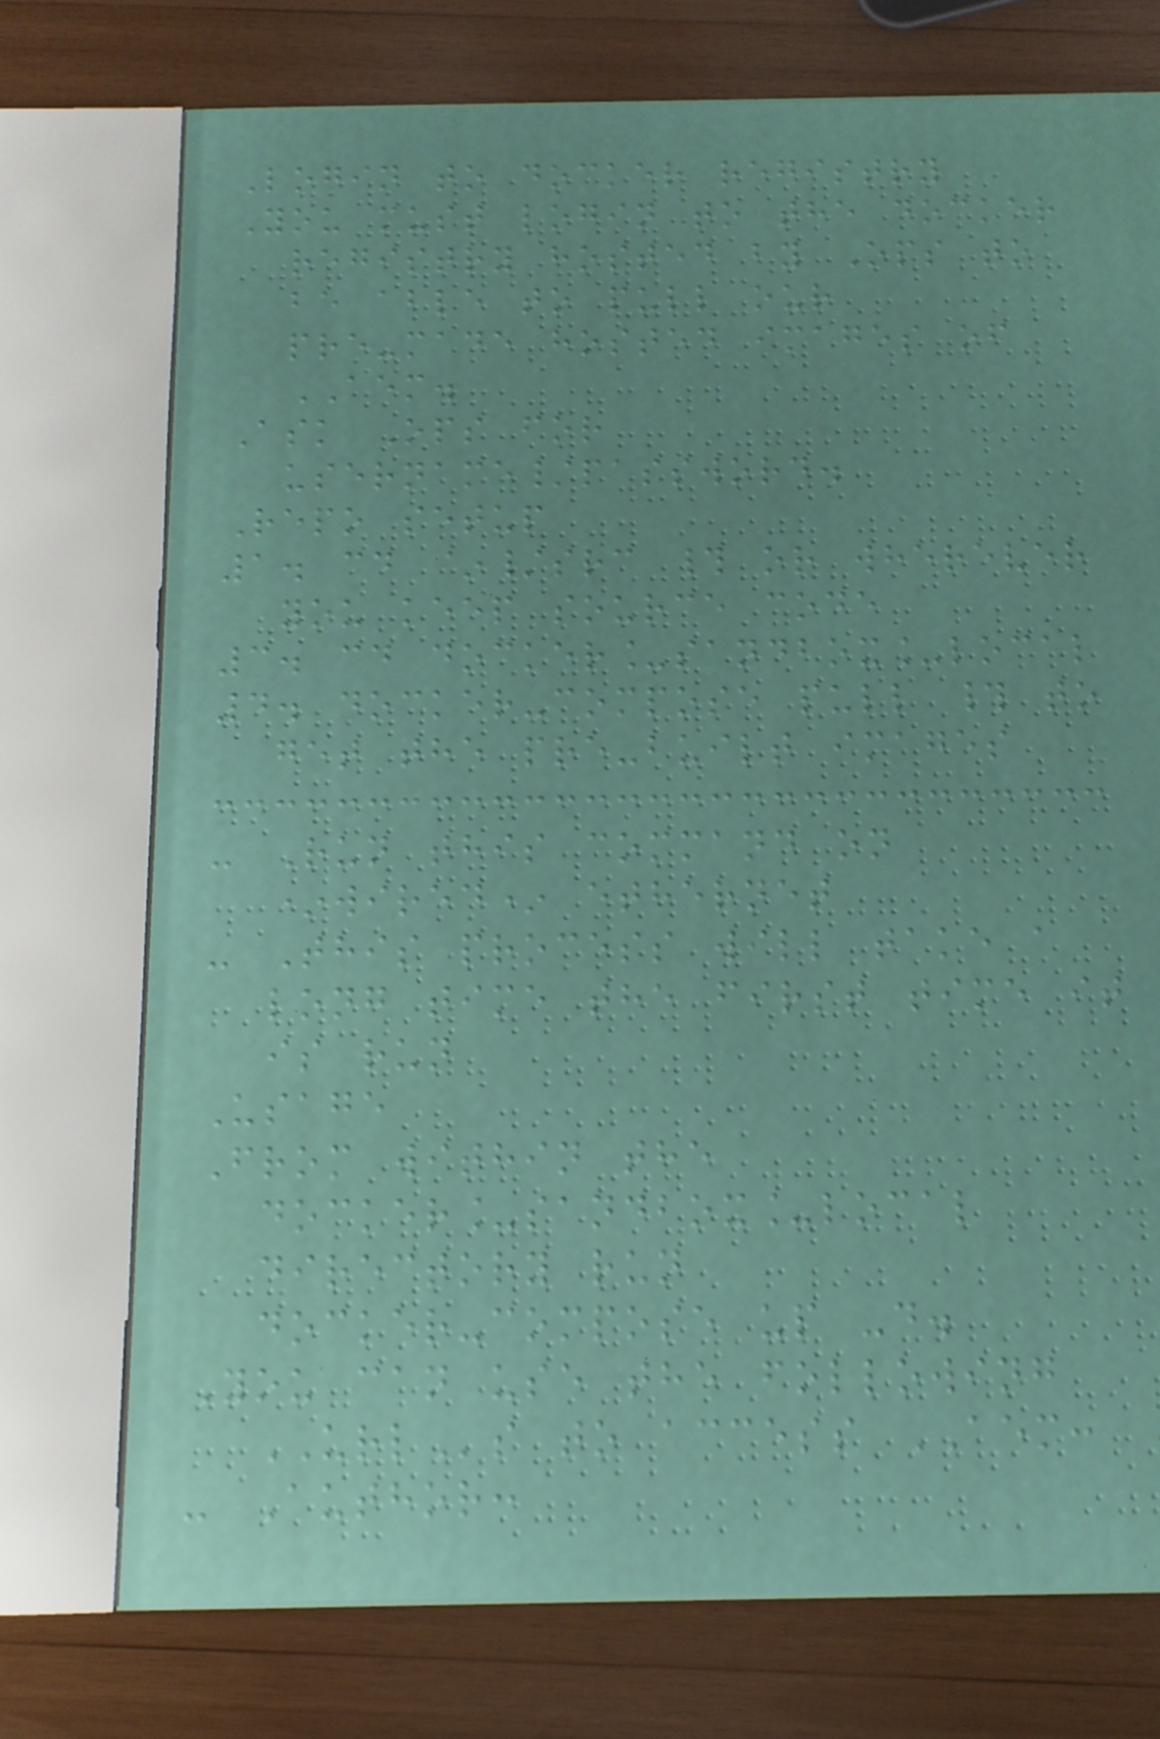Login to docker registry
You must login to the docker
registry hosted by Ops to
be able to pull our
pre-made hosted images of
AEM.
Ask Ops for
username/password.
Repo setup
1. cd ~/src # or wherever
you keep source code
3. cd docker_sandbox_local
4. docker-compose pull # to
get the pre-built images
- Run this command on
*wired* ethernet
- This process will take a
long time the first time it
is run
Usage
From within the
docker_sandbox_local
directory run
docker-compose up -d.
You can use the following
URLs to access AEM:
- Author:
